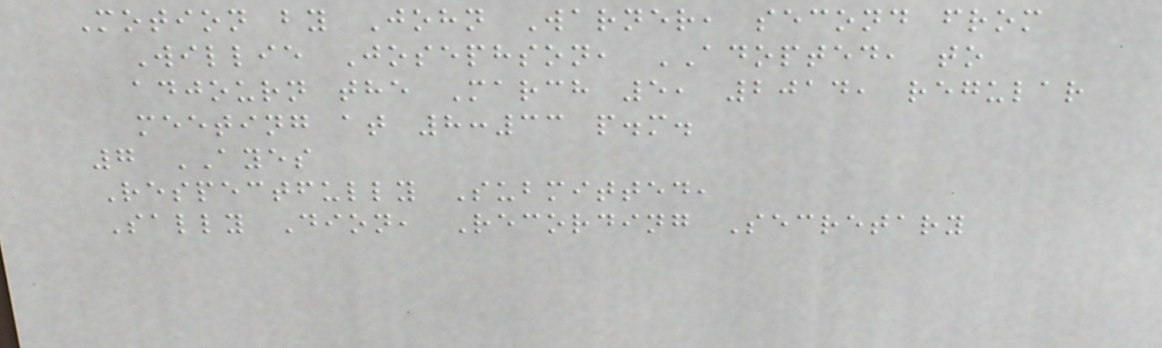Motion by John Warner, second from
Willie Josephson, ADOPTED, to
adjourn the March 5, 2014, regular
meeting at 8:33 p.m.
7 AYES
Respectfully Submitted,
Sally Dion, Recording Secretary
